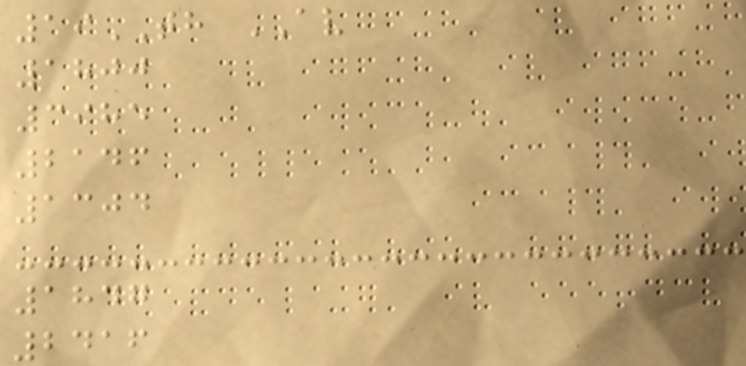19TH AV
1800
3985
2146
1304
1847
2416
